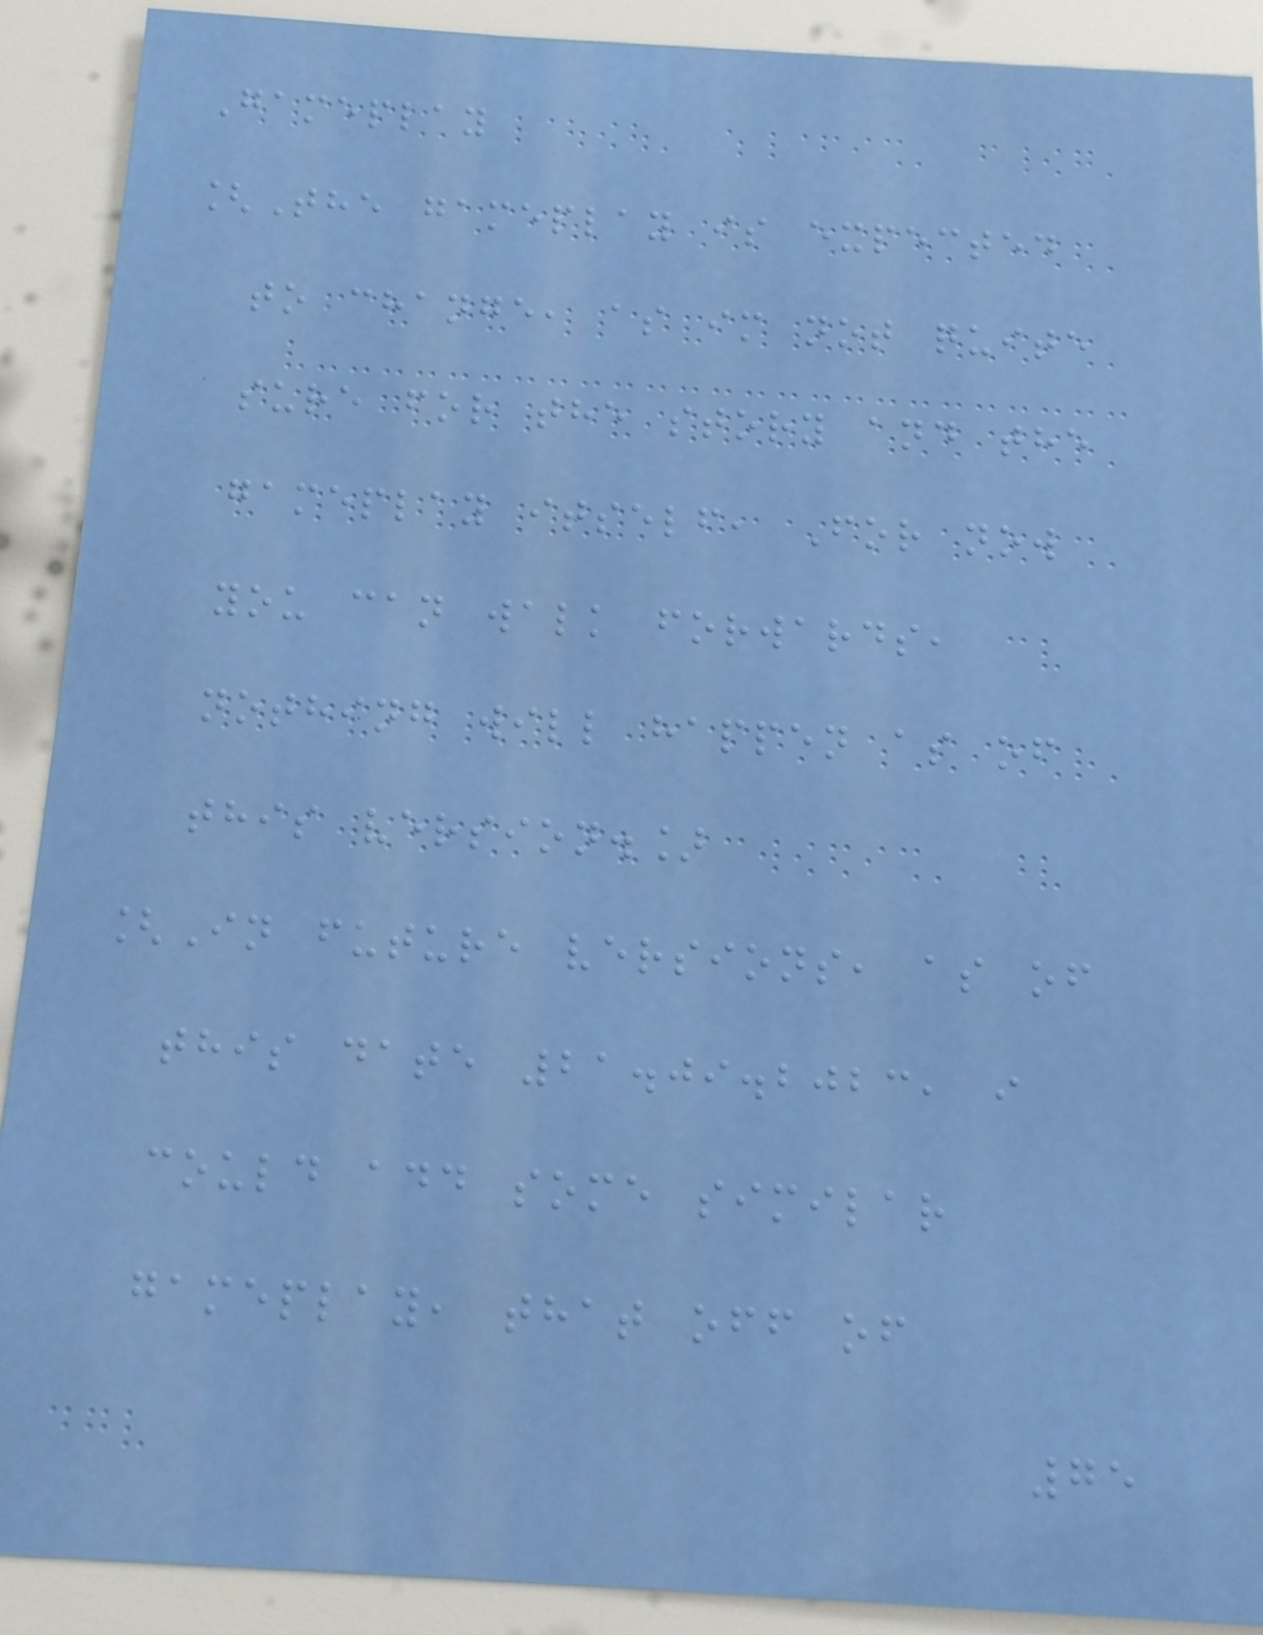Gameplay
[The gameplay is expected
to change, as im not quite
sure for the story and the
gameplay itself, For now
you can walk forwards,
nothing will happen as of
this version.]
[In future versions, as of
this date 21.09.2023, i
could add some similar
gameplay, that off of
75
